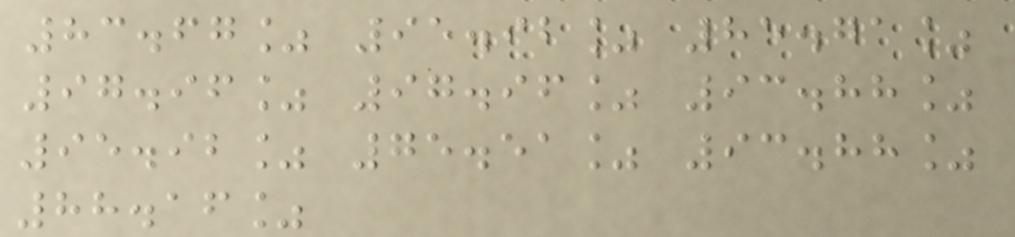83.67% 95.92% 85.71%
97.96% 97.96% 93.88%
95.92% 75.51% 93.88%
88.16%
